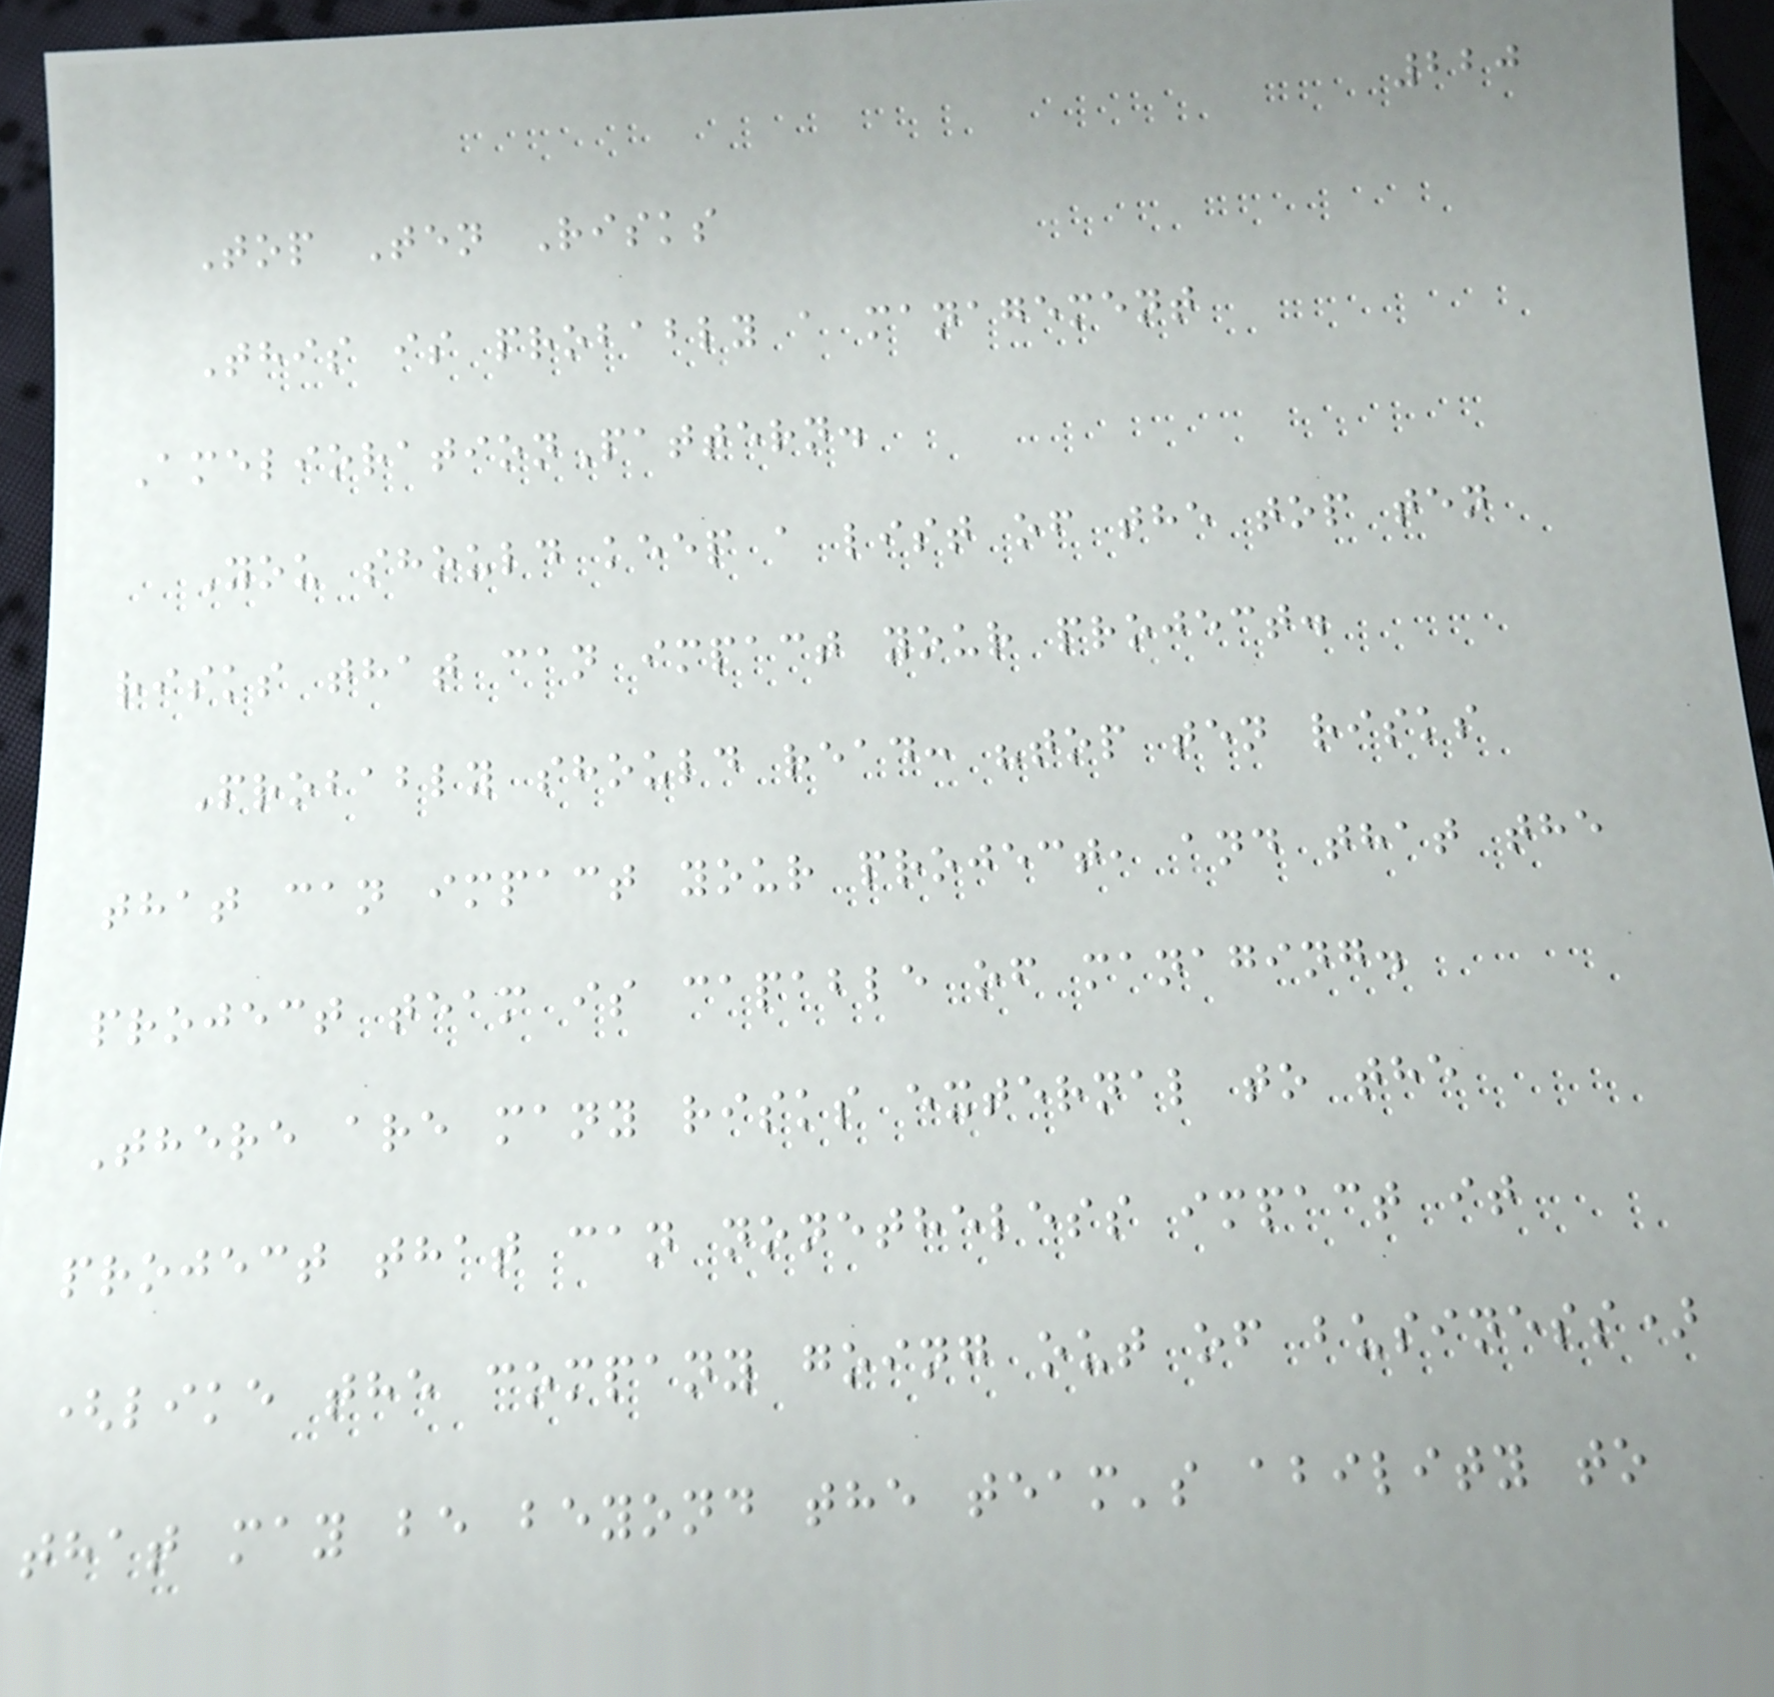220
Top Ten Risks
This is probably a management
AmeliorationPattern.
You should keep a list of the top ten
risks that can impact your project.
Probably should read: "top ten risks
that can impact your project, and that the
project team is capable of managing.
There are many risks external to the
project that can nonetheless impact it
(like the company going out of business)
that may be beyond the team's ability to
